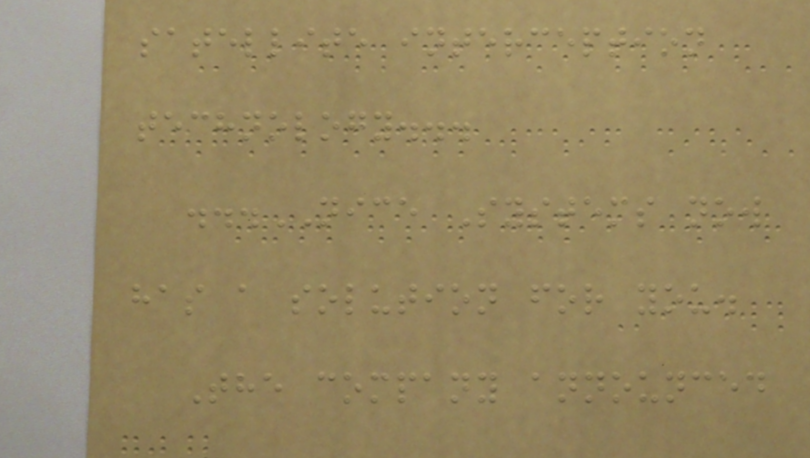satellite interception
technology...
...NICE Systems now
has a solution for you.
The company announced
